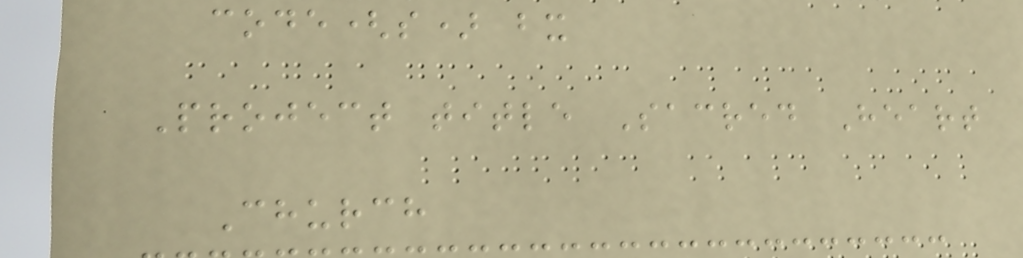code(s) bx
Project title Sacred Heart
Church
